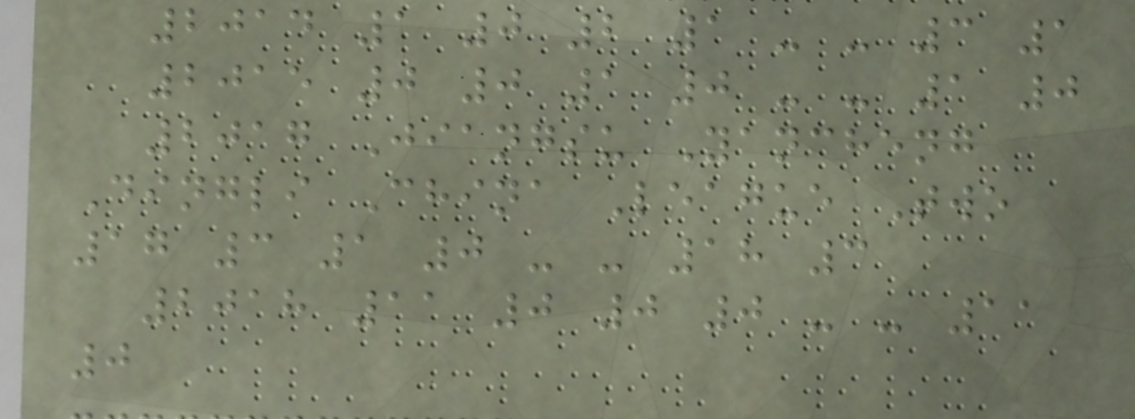2014 1 0 2 1 - - 3 1
2015 0 0 1 0 - - 1 0
2017 Jiangsu Yancheng
Dingli China League Two
17 3 1 0 - - 18 3
2018 11 0 0 0 - - 11
0
